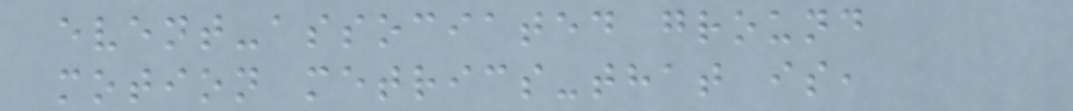event-associated ground
motion metrics-that is,
